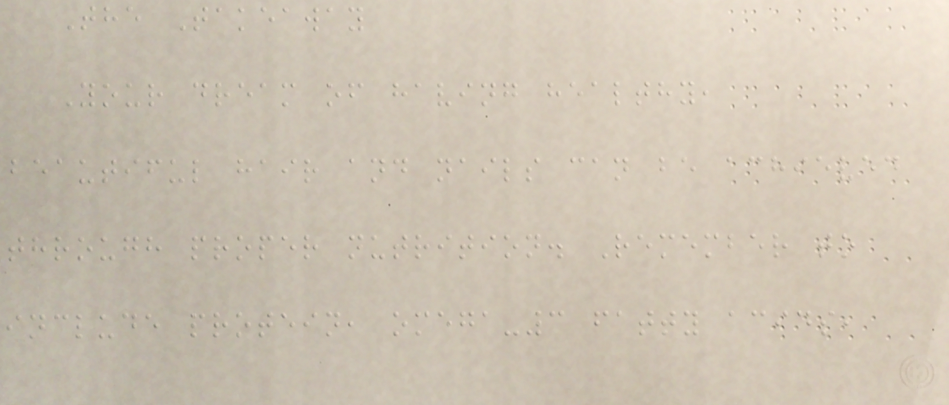The Takeaway
Your dream of having healthy,
beautiful hair and nails can be achieved
through proper nutrition. Remember to
include protein, omega-3 fatty acids,
